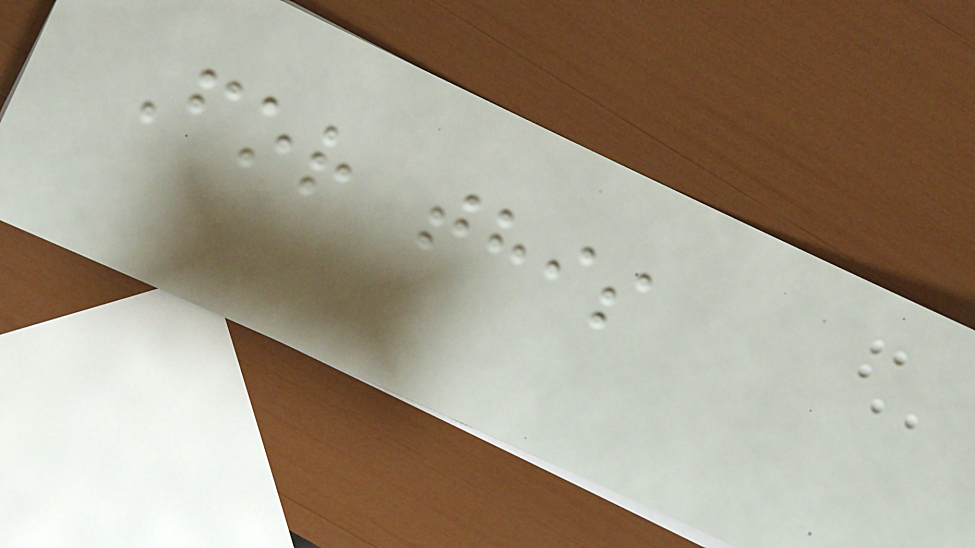For this
